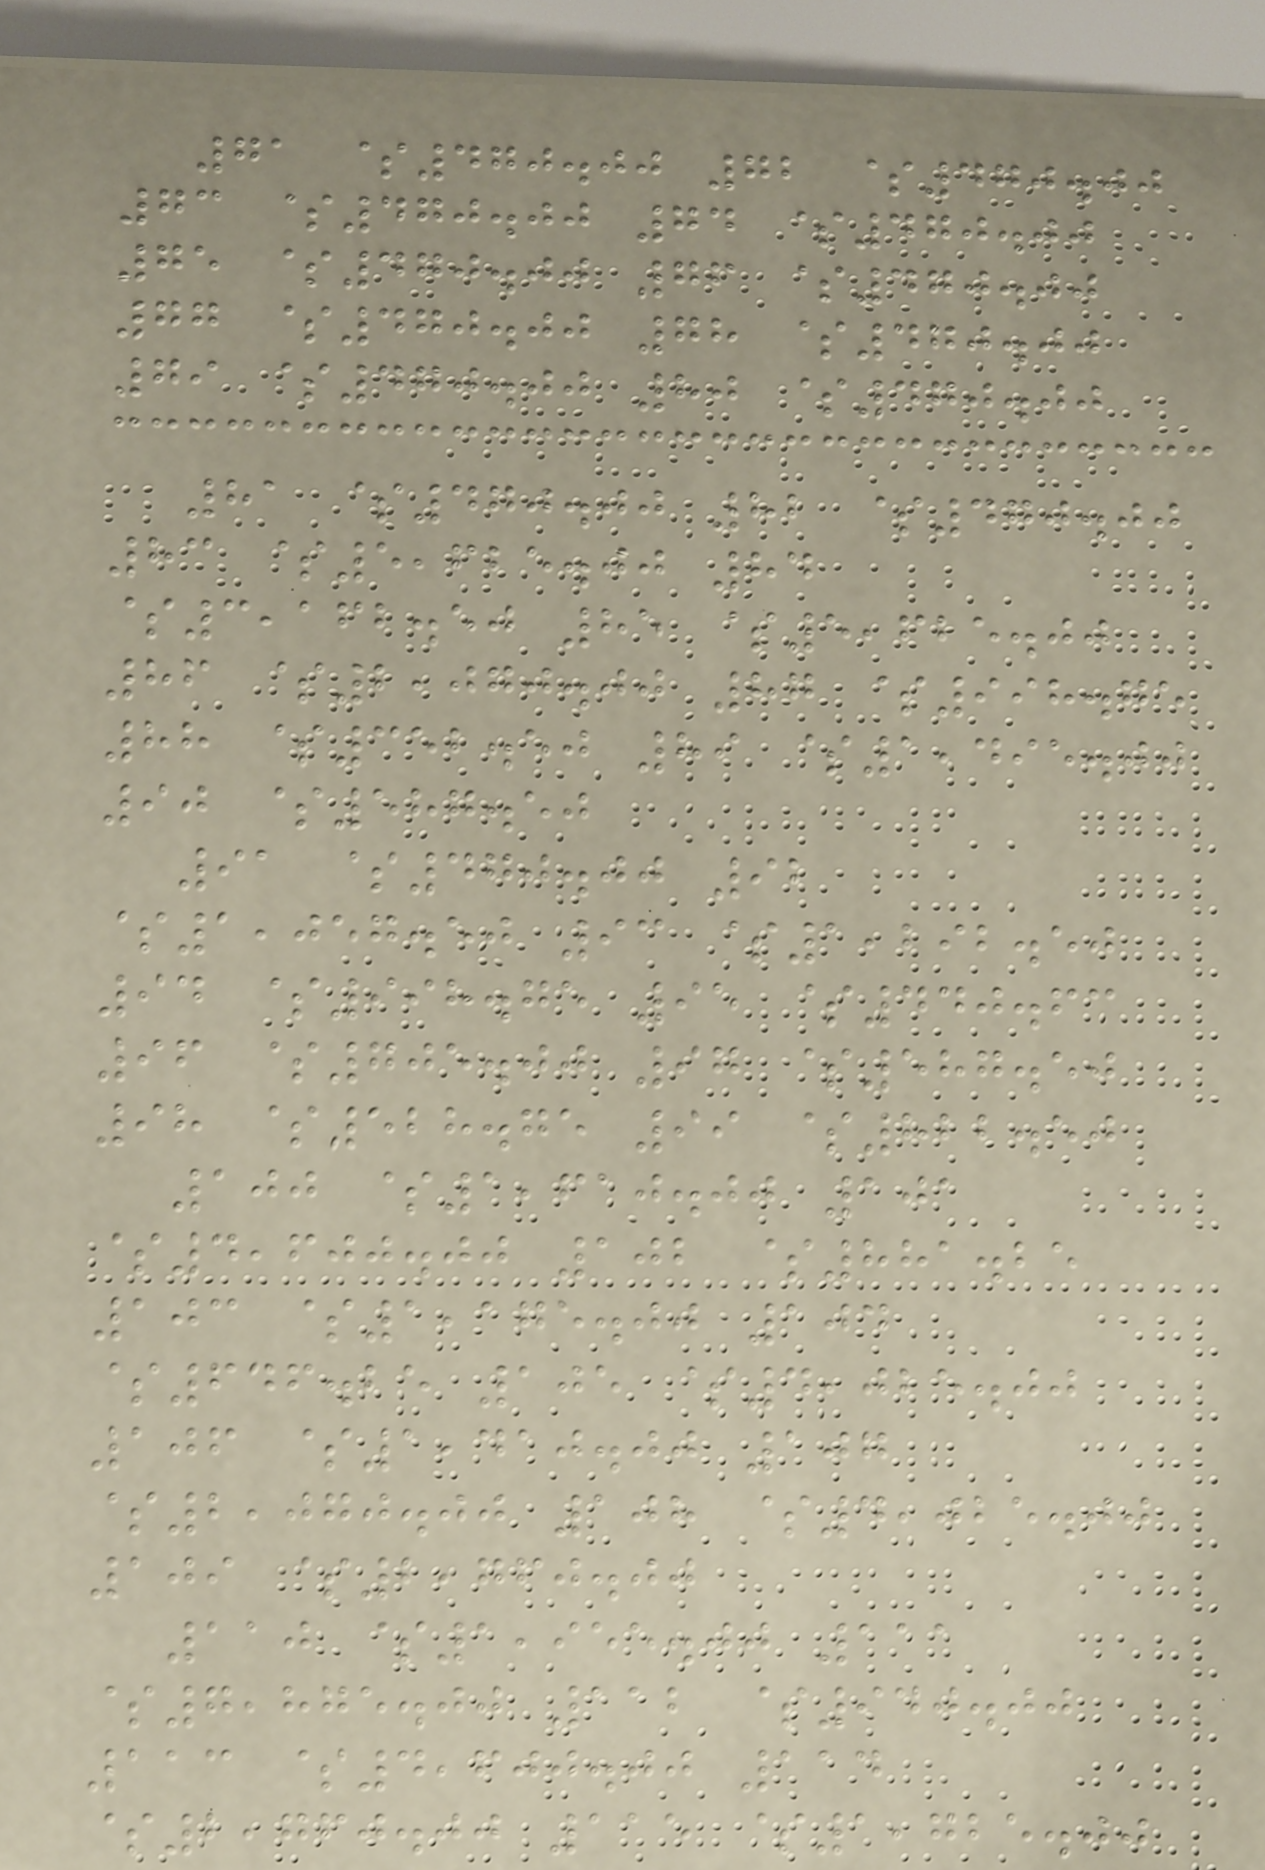71 $470.00 72 $470.00
73 $470.00 74 $470.00
75 $470.00 76 $470.00
77 $470.00 78 $470.00
79 $470.00 80 $470.00
81 $470.00 82 $470.00
83 $5,625.00 84
$3,162.50 85 $5,625.00
86 $2,070.00 87 $998.75
88 $352.50 89 $1,495.00
90 $587.50
91 $470.00 92
$1,057.50 93 $1,292.50
94 $998.75 95 $440.63
96 $705.00 97 $587.50
98 $528.75 99 $822.50
100 $1,610.00 101
$4,600.00 102 $881.25
103 $1,175.00 104
$646.25 105 $4,025.00
106 $1,410.00 107
$2,070.00 108 $4,025.00
109 $2,760.00
110 $1,955.00 111
$7,875.00 112 $940.00
113 $4,600.00 114
$2,760.00 115 $1,725.00
